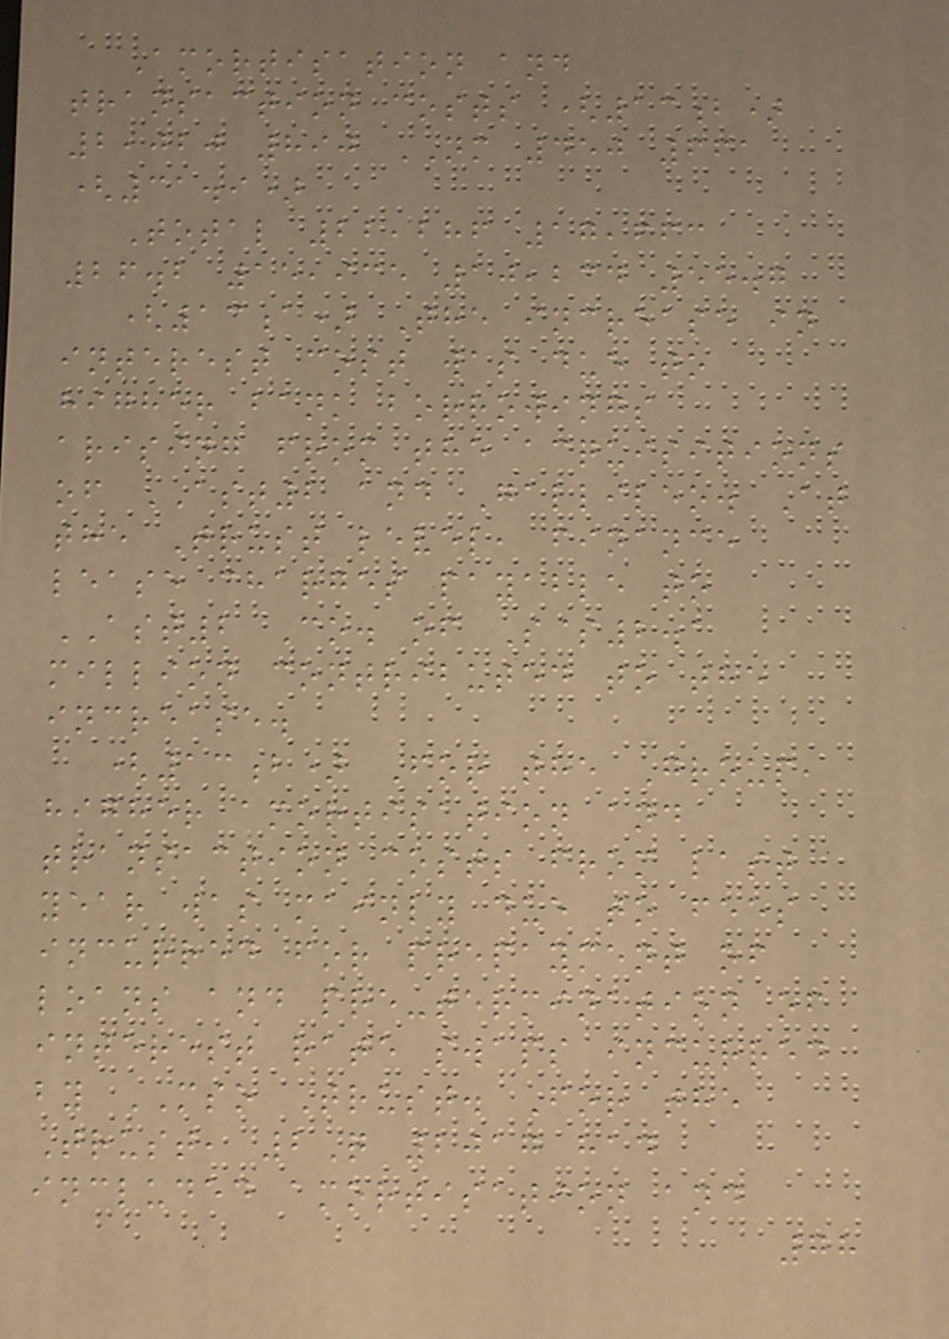Amortisation and
transaction costs (13b)
2,020 890 NM 450 661
(31.9)
Total 22,286 17,663
26.2 15,935 10,234 55.7
(13a) The increase in
interest cost was due to
higher bank borrowings
arising from the acquisitions
of AST2 and Gallileo. At
the Trust level, finance
lease charges payable to
AST2 Co. of S$2.1
million contributed to the
increase.
(13b) For the Group,
higher amortisation and
transaction costs from last
year was mainly due to fees
incurred for prepayment of
loans and pre-termination of
interest rate swaps incurred
by MSO Trust. For the
Trust, 2Q 2017 had
included amortisation and
78
